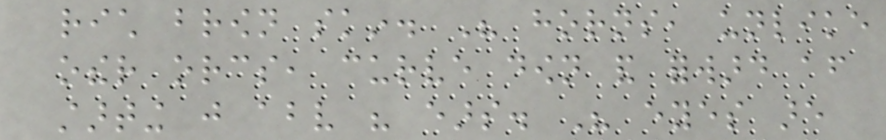rich brown skin. His horns, unlike
other orcs, curve down and forward after
starting just above his ears. His eyes are
